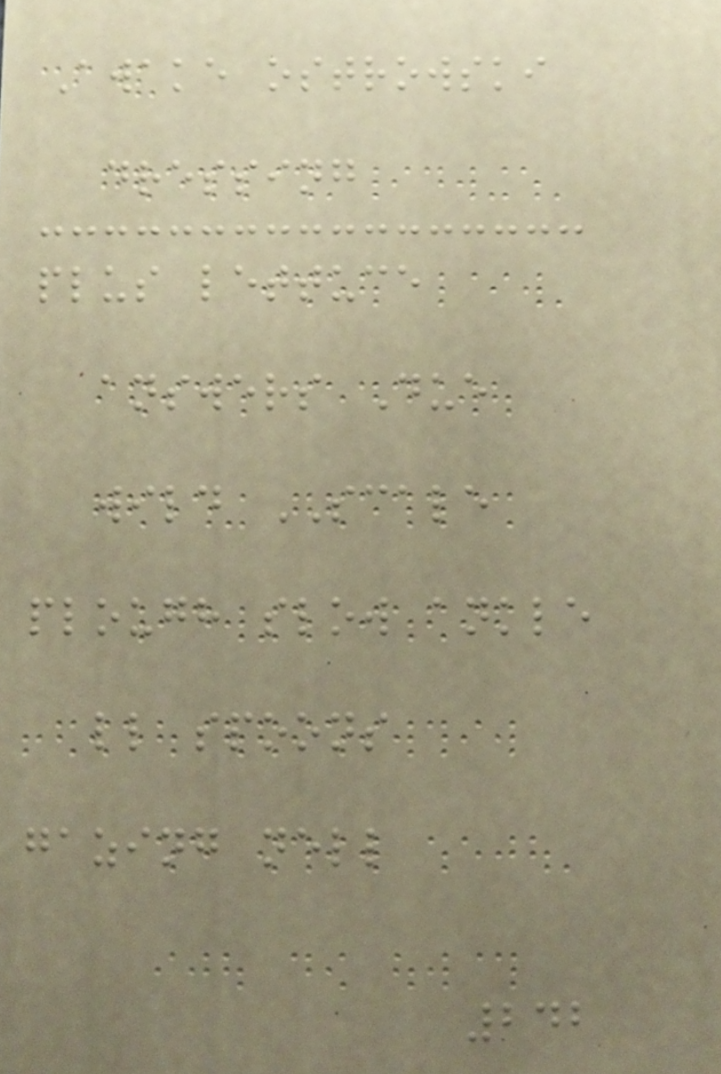Awake ostrowski
dressing
plus lettuce
answers Due
wild SCALE
plough slow ankle
ll spoons
gazing nell
242
